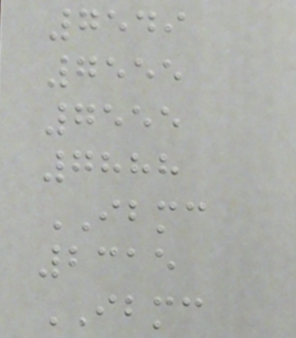7549
7555
7555
7888
IBMC
2315
IBMC
